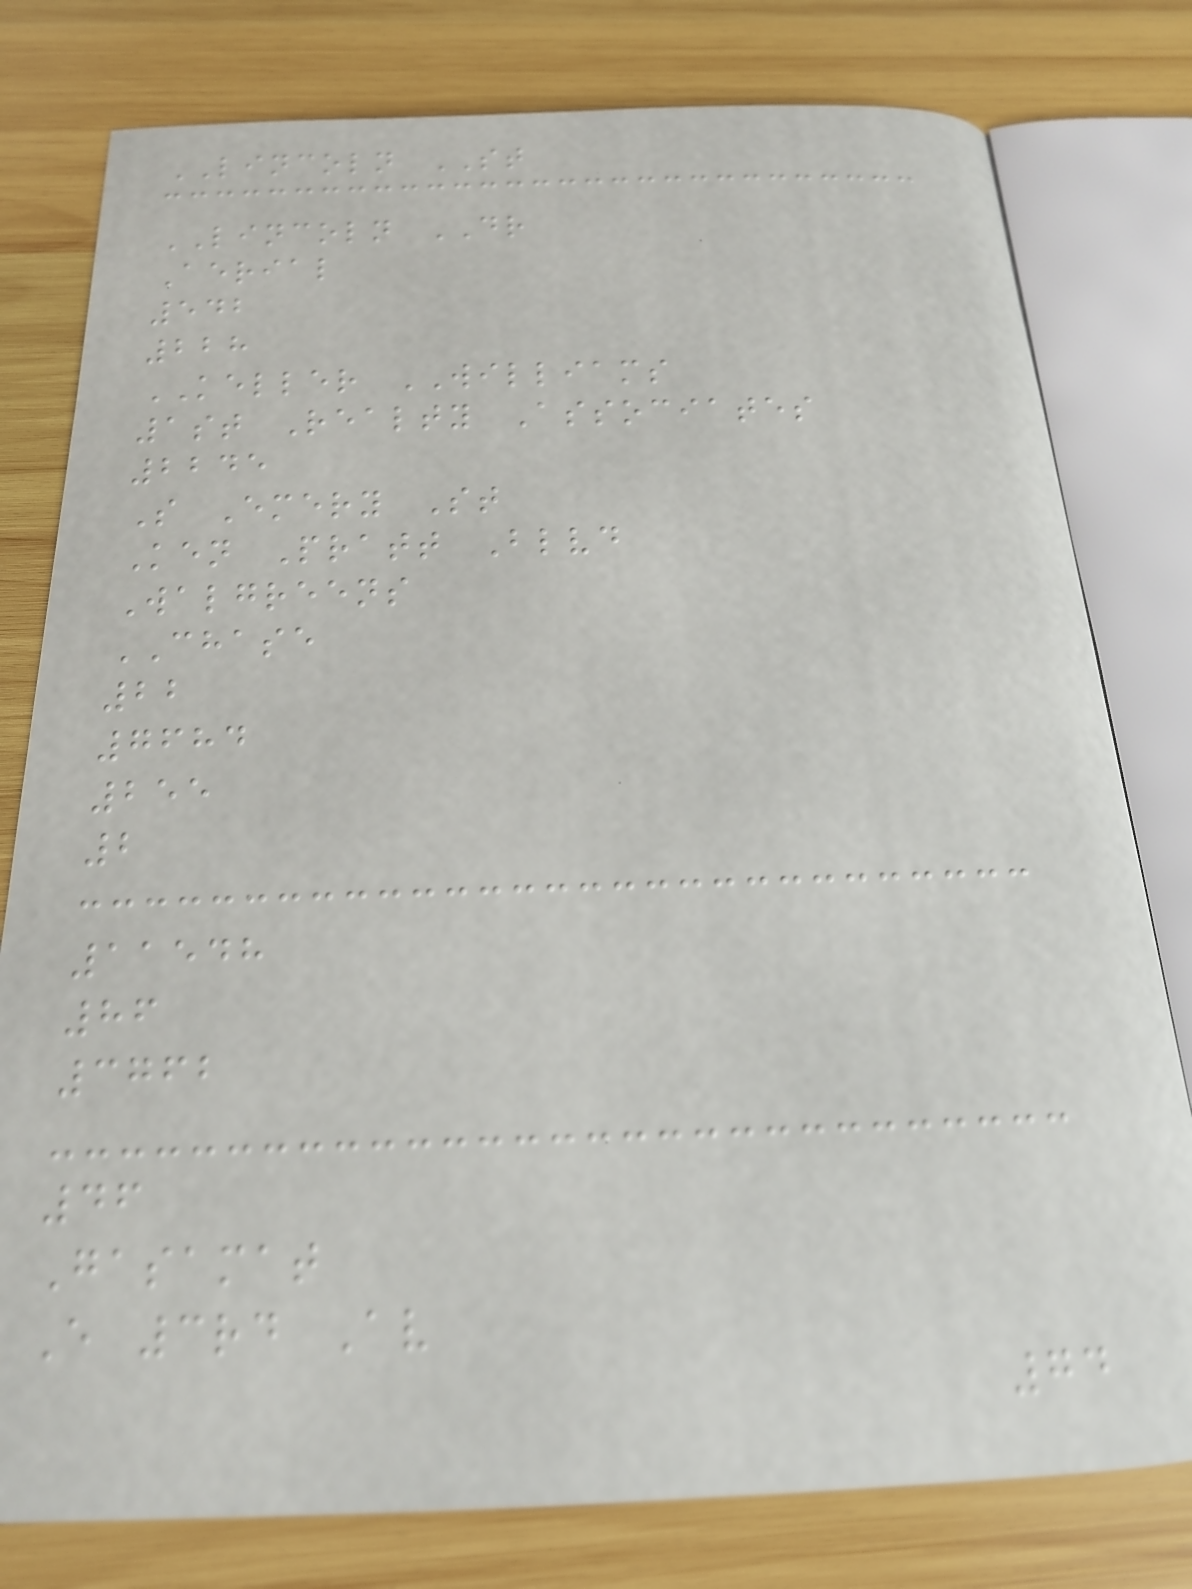LINCOLN ST
LINCOLN DR
Aerial
542
228
KELLER WILLIAMS
1st Realty Associates
2245
S Emery St
Ken Pratt Blvd
Walgreens
CHASE
22
7684
255
2
11548
86
3762
46
Gasamat
E 3rd Av
74
